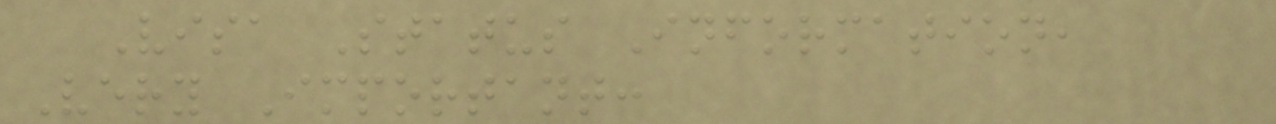Visa Status Information,
Very Important:
